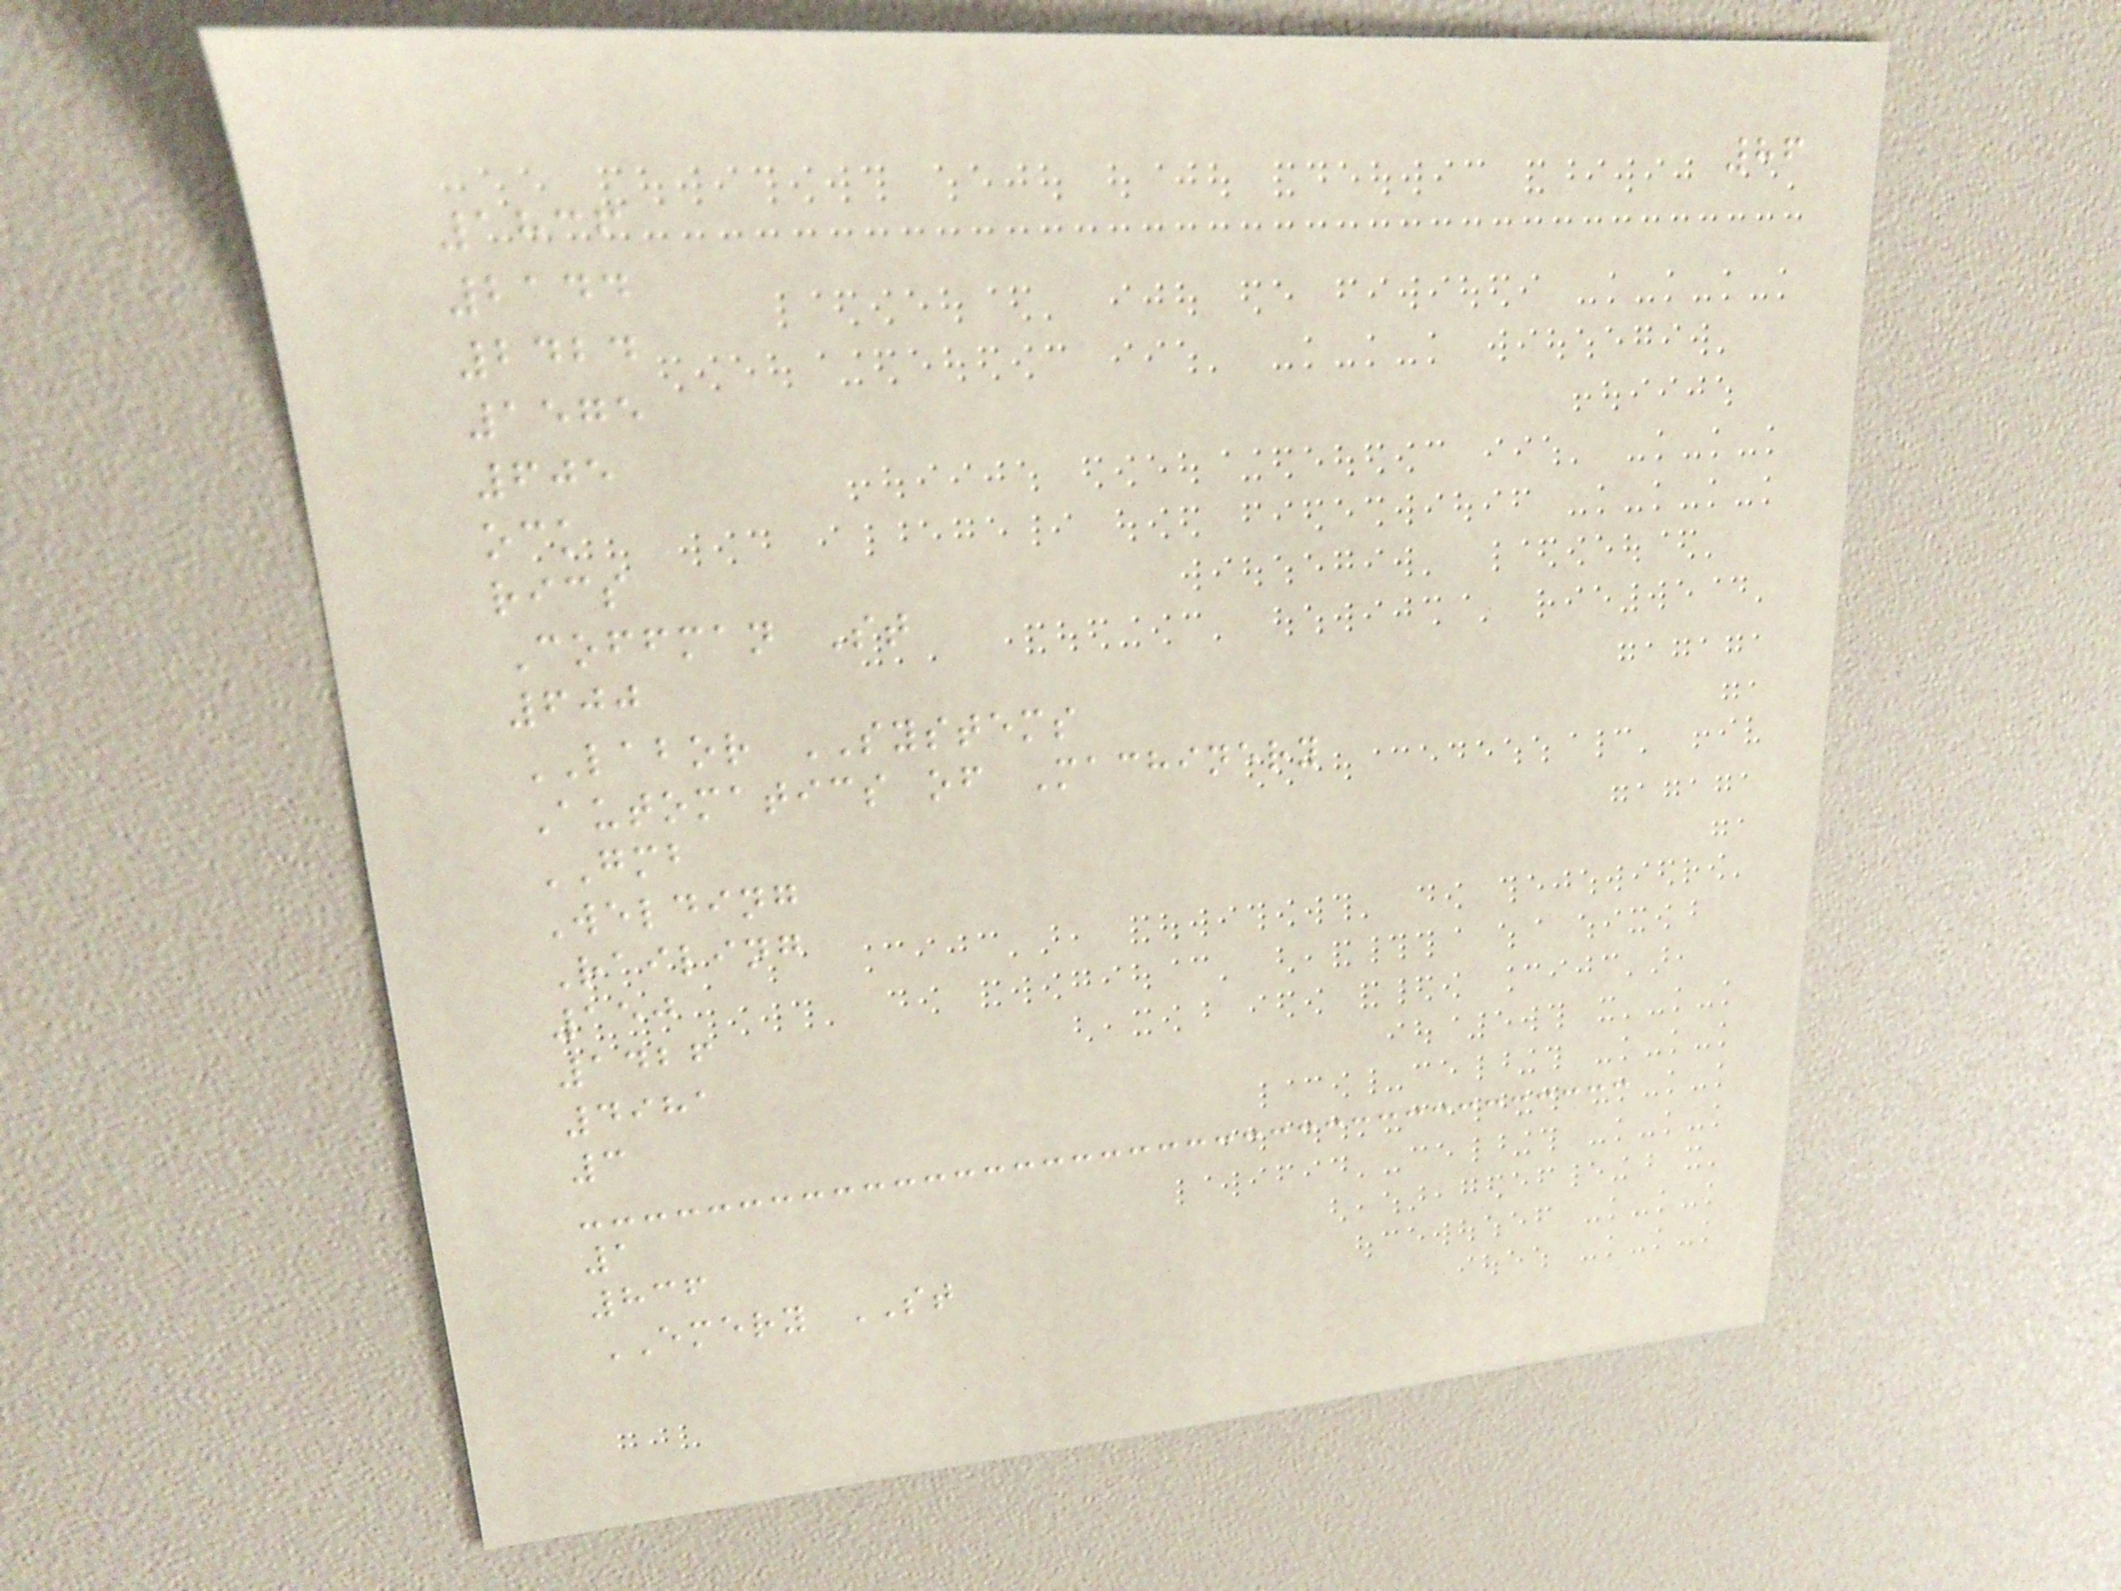86
1836
2144
2424
1575
605
ock
rics
Coffman St
600
LABOR SYSTEMS
Automatics of Machinery
GMB
Welding
Railing
150
1426
4981
3
1
836
EMERY ST
